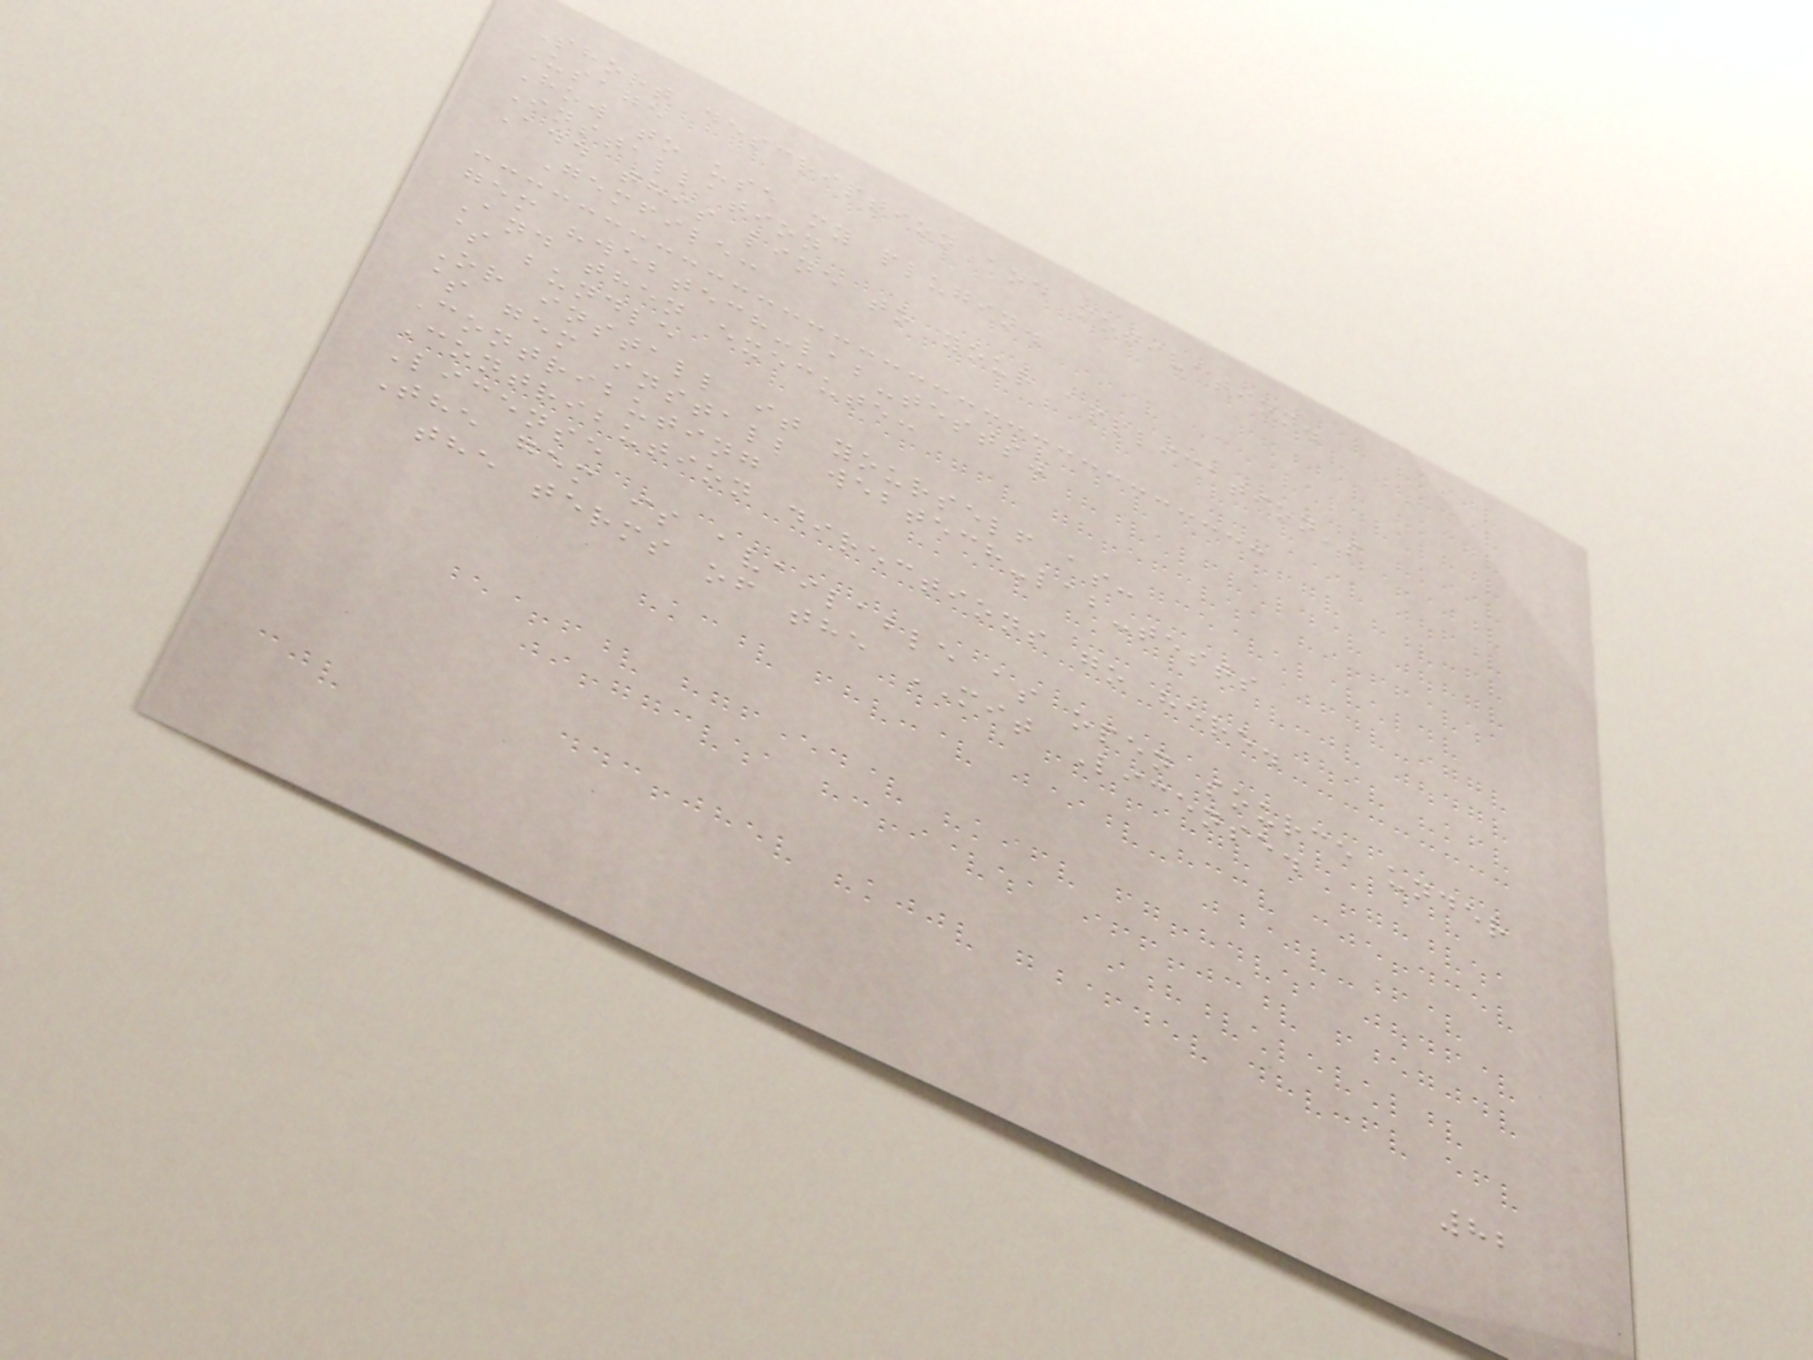Short description and motivation.
Usage
How to use my plugin.
Installation
Add this line to your application's
Gemfile:
gem "webtech-lab-tests"
And then execute:
$ bundle
Or install it yourself as:
$ gem install webtech-lab-tests
Contributing
Contribution directions go here.
License
The gem is available as open source under
the terms of the MIT License.
82
